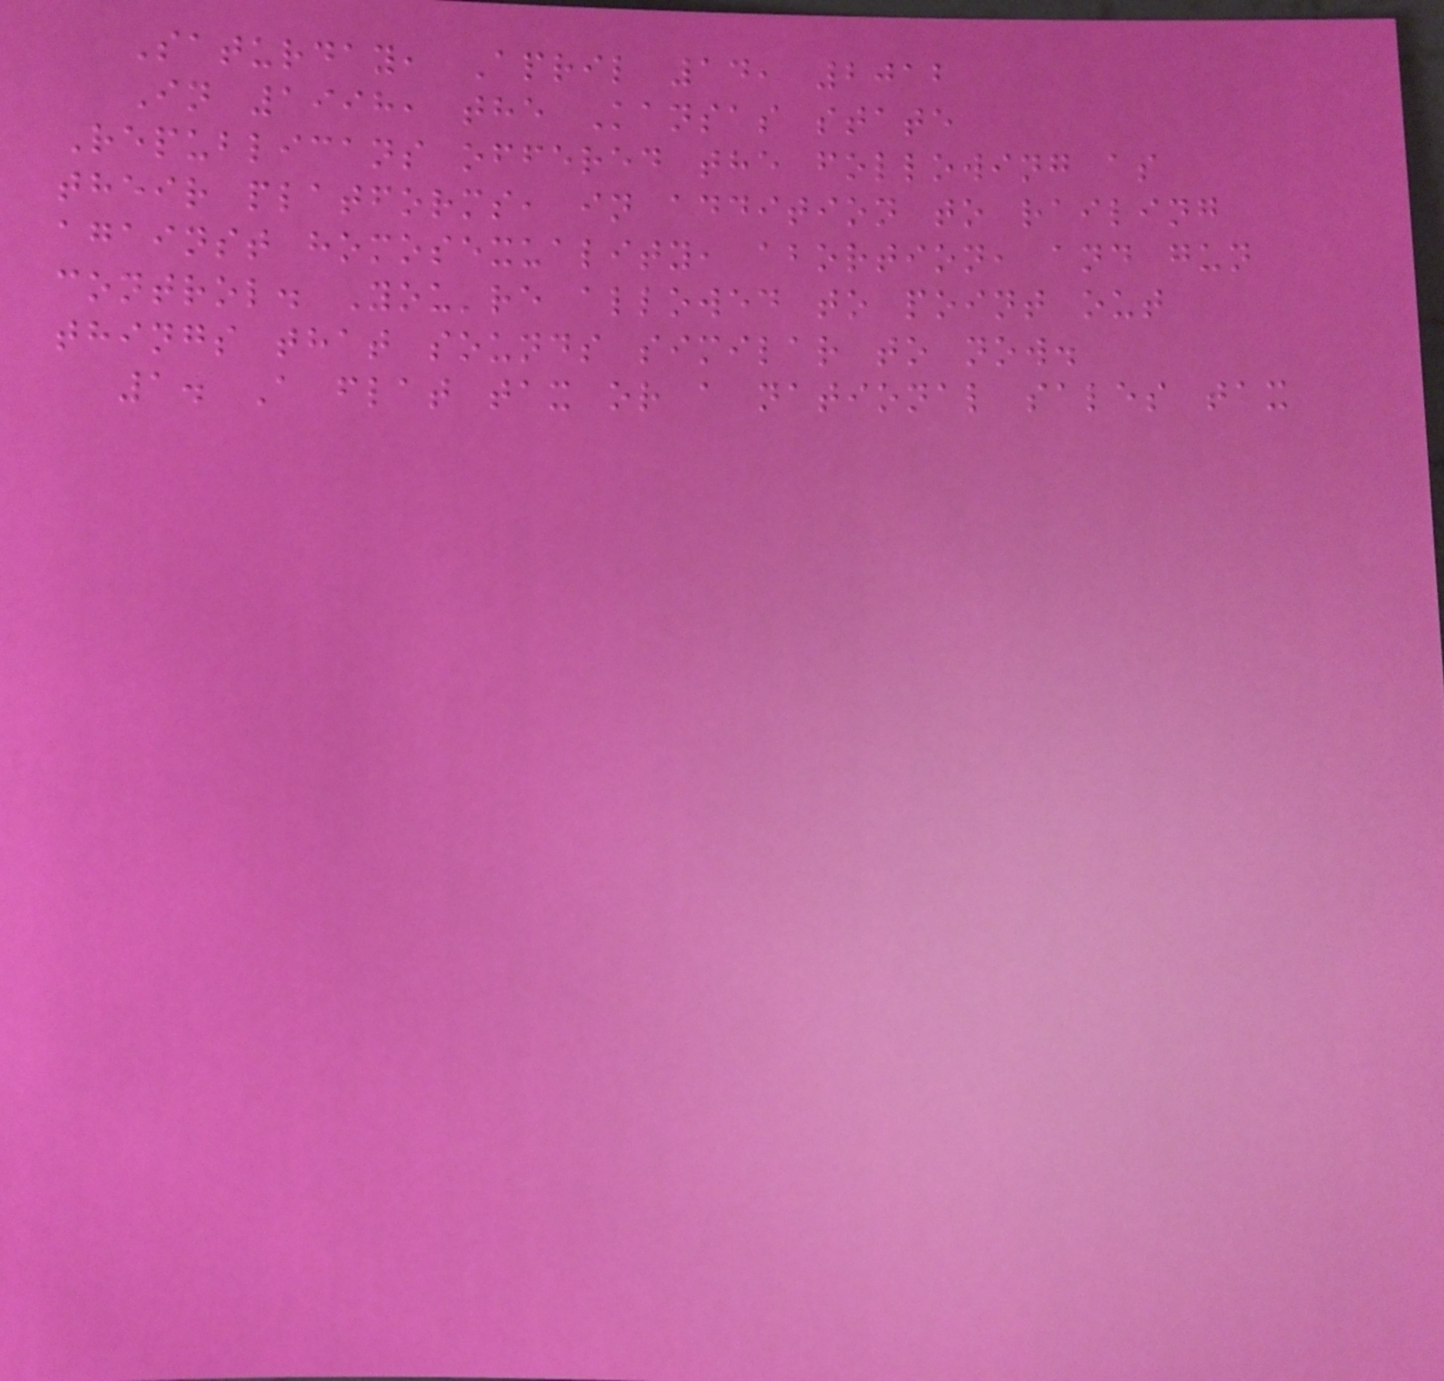Saturday, April 14, 2012
In 1998, the Kansas state
Republicans offered the following as
their platforms, in addition to railing
against homosexuality, abortion, and gun
control. You're allowed to point out
things that sounds similar to now.
1. A flat tax or a national sales tax
